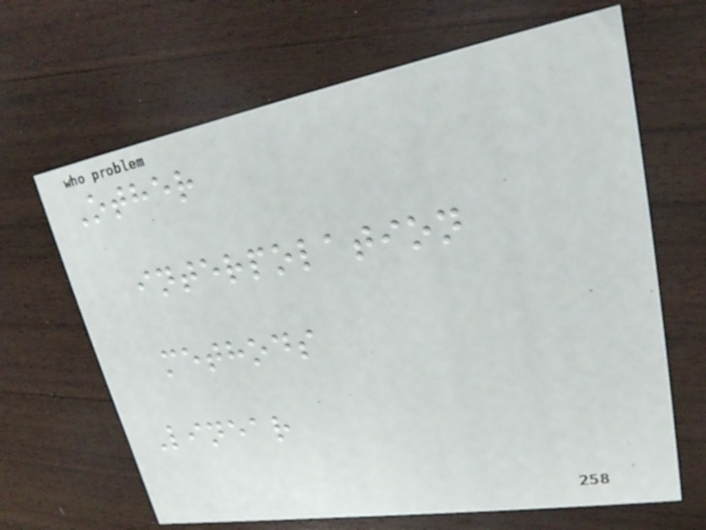Other
interpolation
methods
Linear
